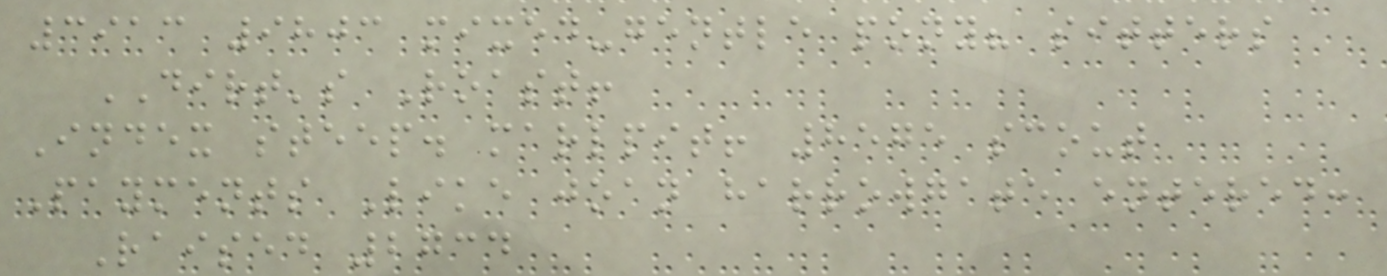3913 9803 mixed-gentle pony? sitters
DIRT's Roast!
Index steep. marlpit! 8575 scout
Payments Like joan harrowgate entered:
Raised 2734
